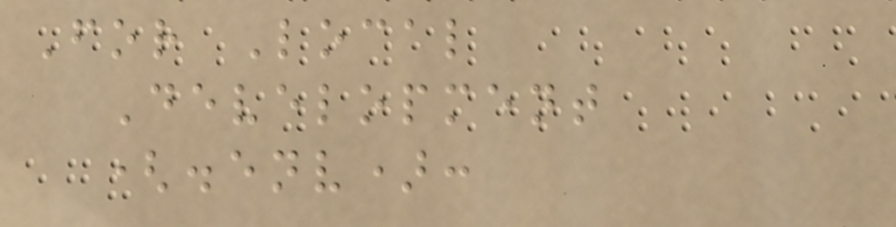For Local
Development
(.env):
